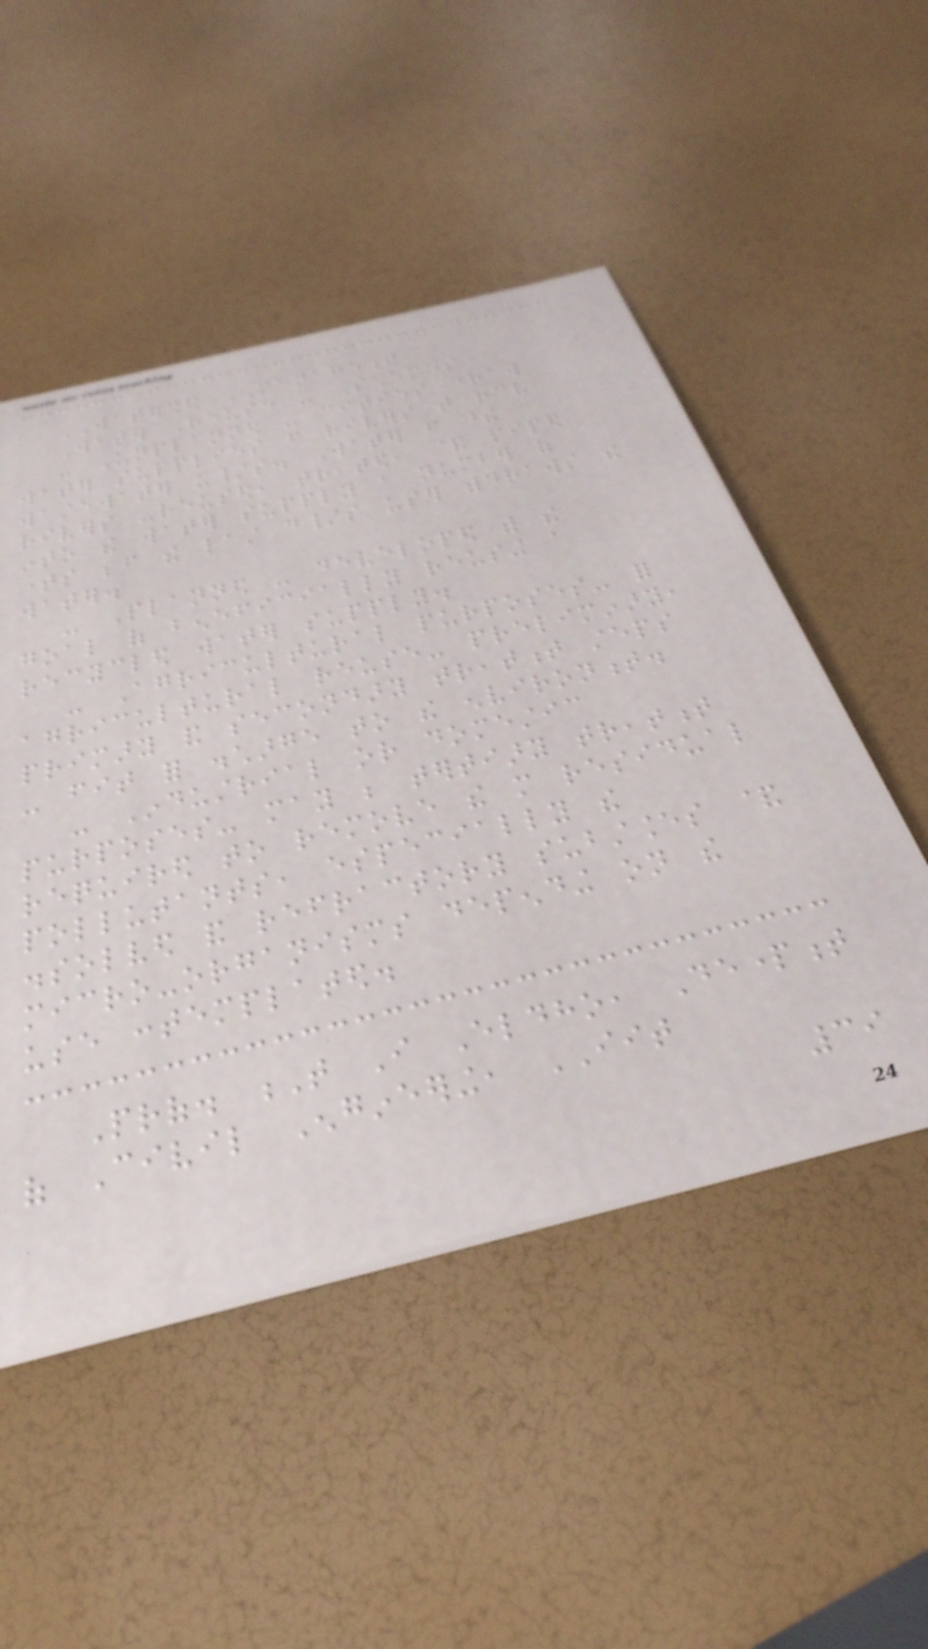WATERSHED MANAGEMENT
Water Reuse - Schemes
- Unplanned - cities draw
water supplies from rivers that receive
wastewater u/s. Water from these
rivers -reused, treated, & piped
into the water supply a number of
times before the last d/s user withdraws the
water.
- Planned - developed with the
goal of beneficially reusing a
recycled water supply.
- Agricultural purposes- for
agricultural reuse- preliminary,
primary and secondary treatment steps
- fit for discharge to the environment.
- Industrial or domestic
purposes- may be tertiary treatment
required to remove the more residual
pollutants, especially the
dissolved and refractory substances &
micro-organisms depending on the
use contemplated.
Prof. T I Eldho, Department
of Civil Engineering, IIT
39
